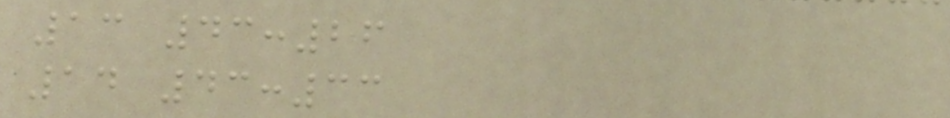13 43:26
14 43:33
